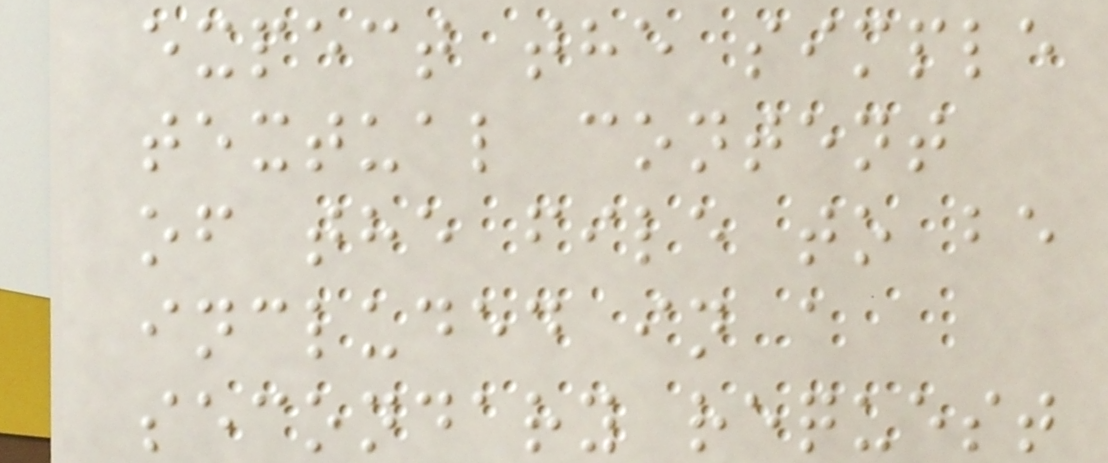expect the simple
textual content
of the file to be
included in a
secondary request
